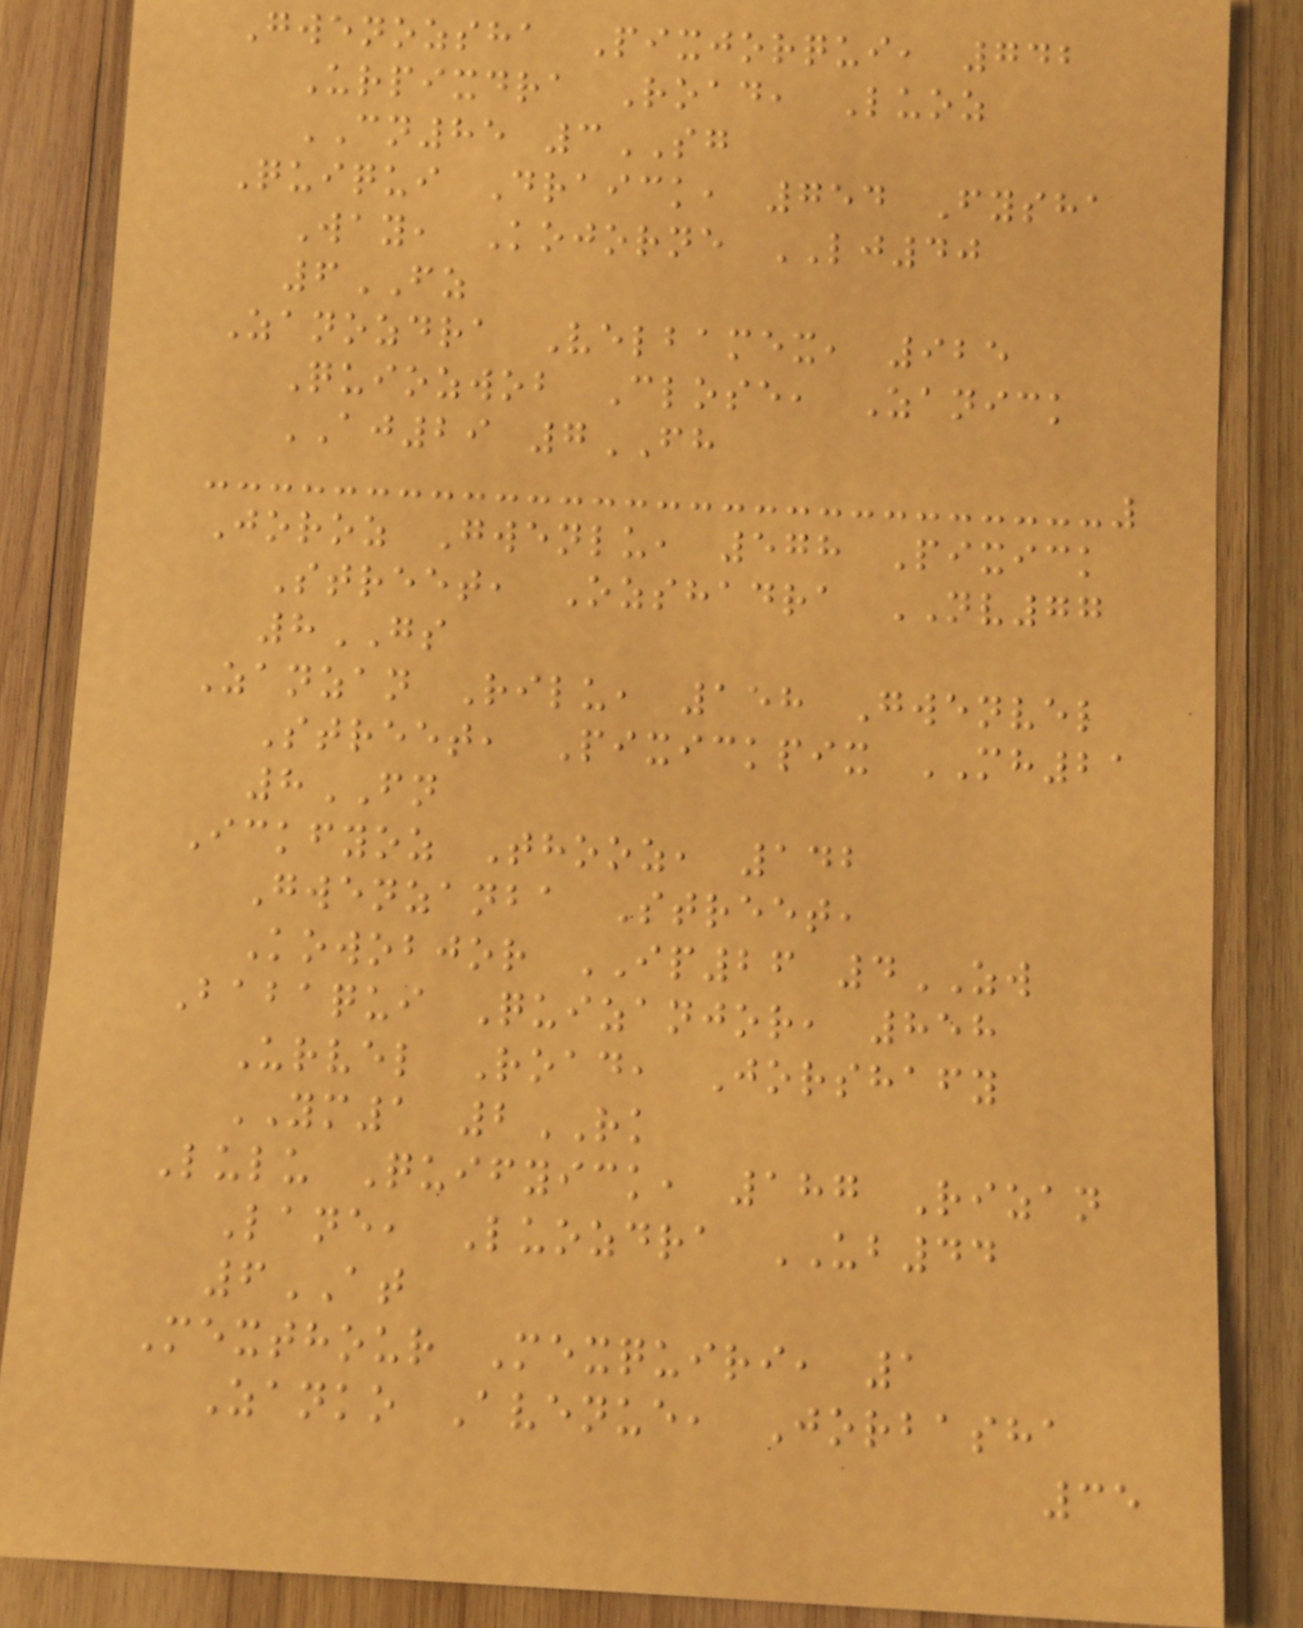Gwenozsha Pixjorqui, 742
Urpixdra Road, Luoz
CN85 3SG
Quiqui Draick, 754 Fysha
Way, Kojorne LJ40
6FZ
Zanozdra Velbamex, 925
Quiozwob Close, Zanick
AJ29 7FH
Joroz Gwenlu, 578 Pixick
Street, Ozshadra NV77
8GS
Zanzan Rilu, 158 Gwenvel
Street, Pixickpix MH21
8FN
Ickfyoz Thooz, 142
Gwenzanba Street,
Kowobjor IP26 4ZW
Babaqui Quizanjor, 858
Urvel Road, Jorshafy
YM1 2RK
Lulu Quifyick, 187 Rizan
Lane, Luozdra UB44
6AT
Mexthour Mexquiri, 1
Zanko Avenue, Jorbasha
35
